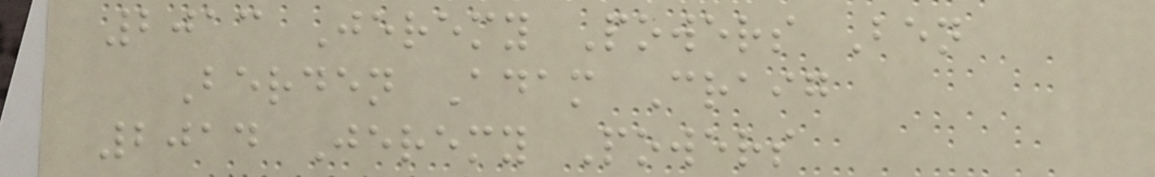2013 Jeremy Powers Ben
Berden Adam Craig
2014 Jeremy Powers
